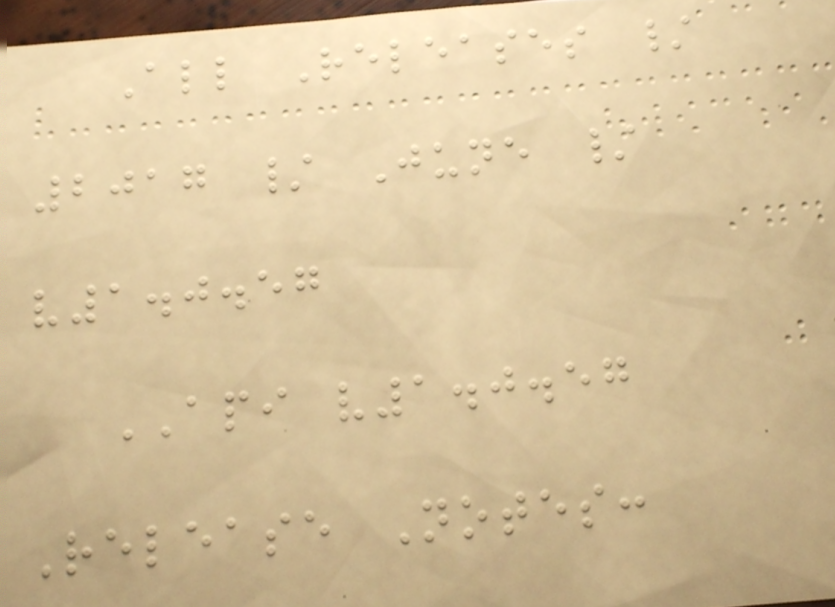All Releases /
2017 / June /
v1.0.57
API v1.0.57
Release Notes:
